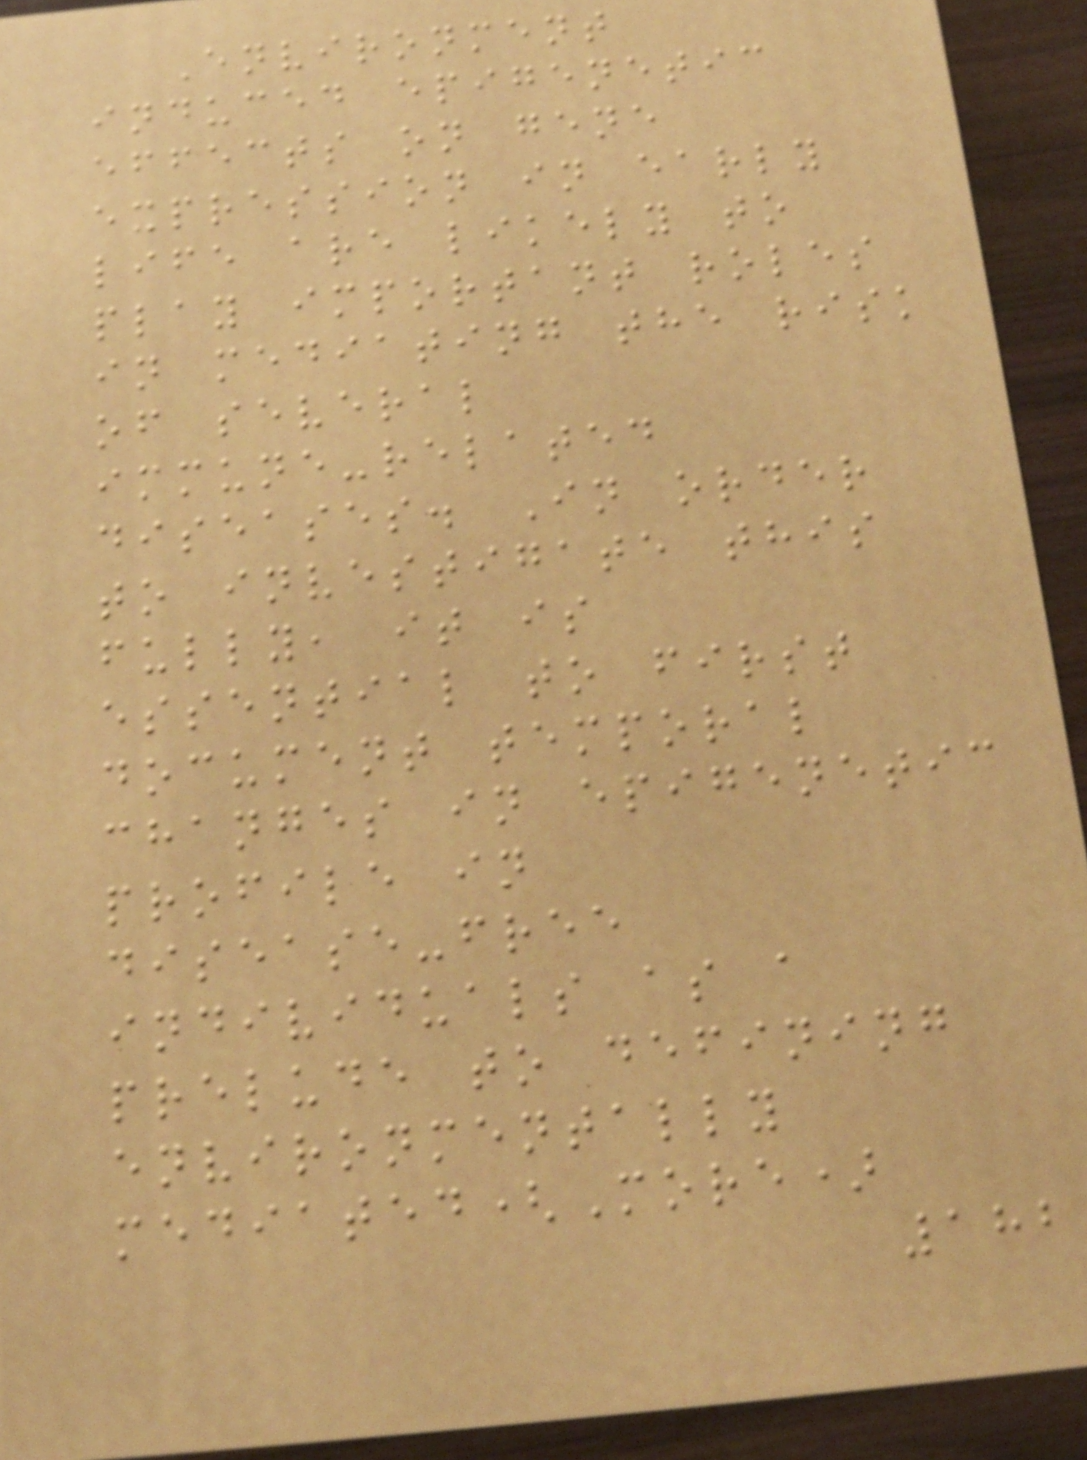Environment
induced epigenetic
effects on gene
expression in early
life are likely to
play important roles
in mediating the risk
of several
immune-related
diseases. In order
to investigate this
fully, it is
essential to first
document temporal
changes in epigenetic
profile in
disease-free
individuals as a
prelude to defining
environmentally
mediated(More)
182
